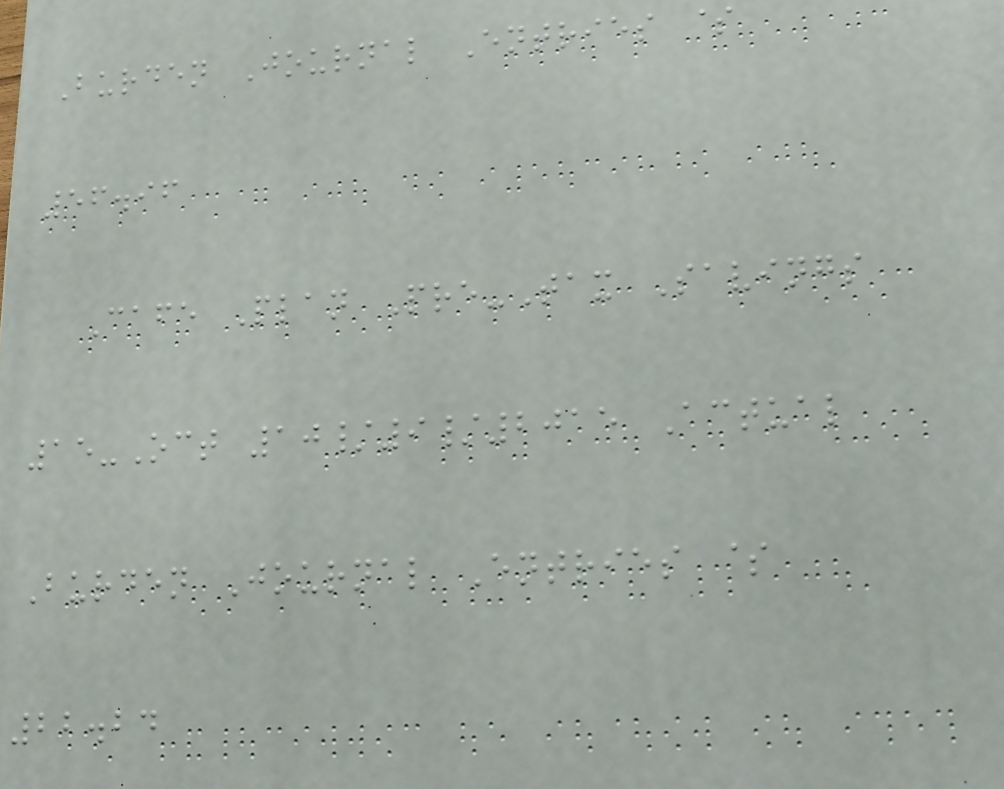Burden Journal Entries $
56.96
Cafe Plan Pre-Tax Savings
15-Oct 10/9/2015 Actual
Burden Journal Entries $
22.24
